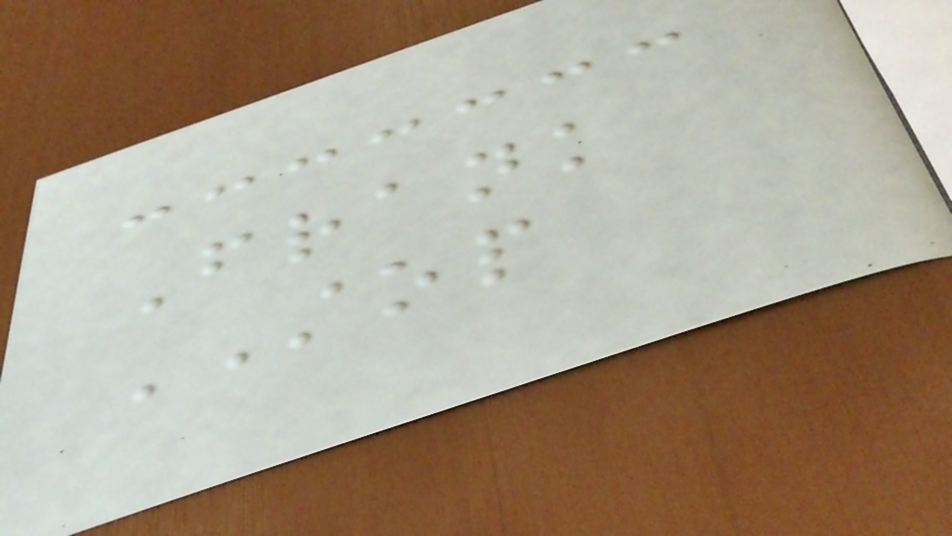Frank
STOP
